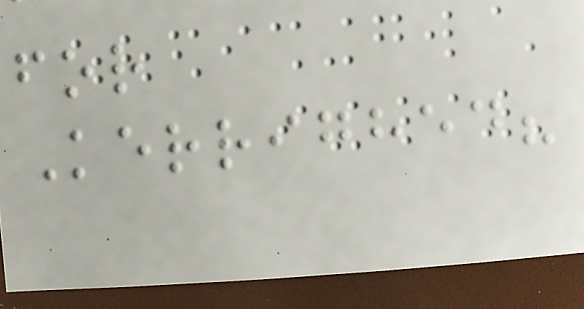for
Kerrighed?
